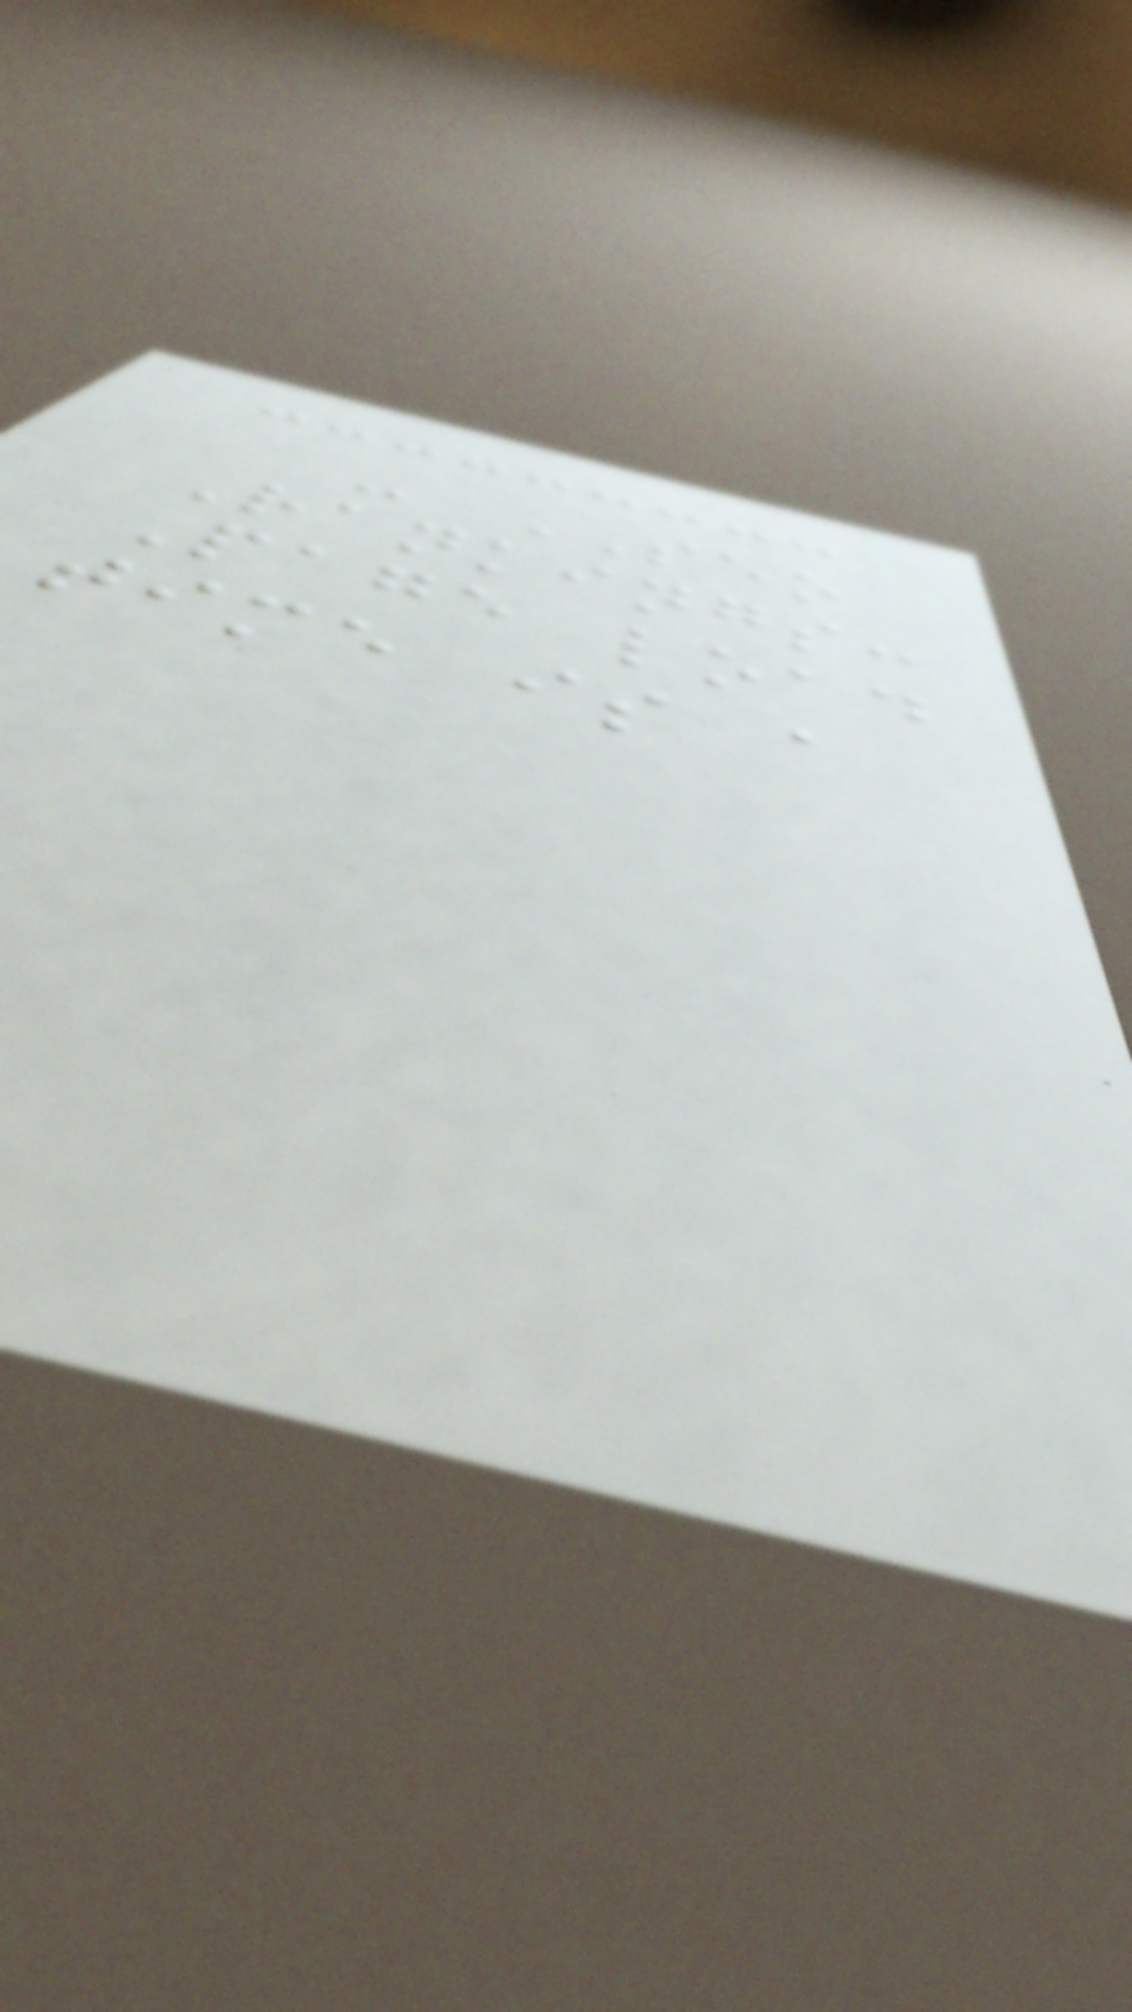- SEO
Rankings:
Page load
time is a
